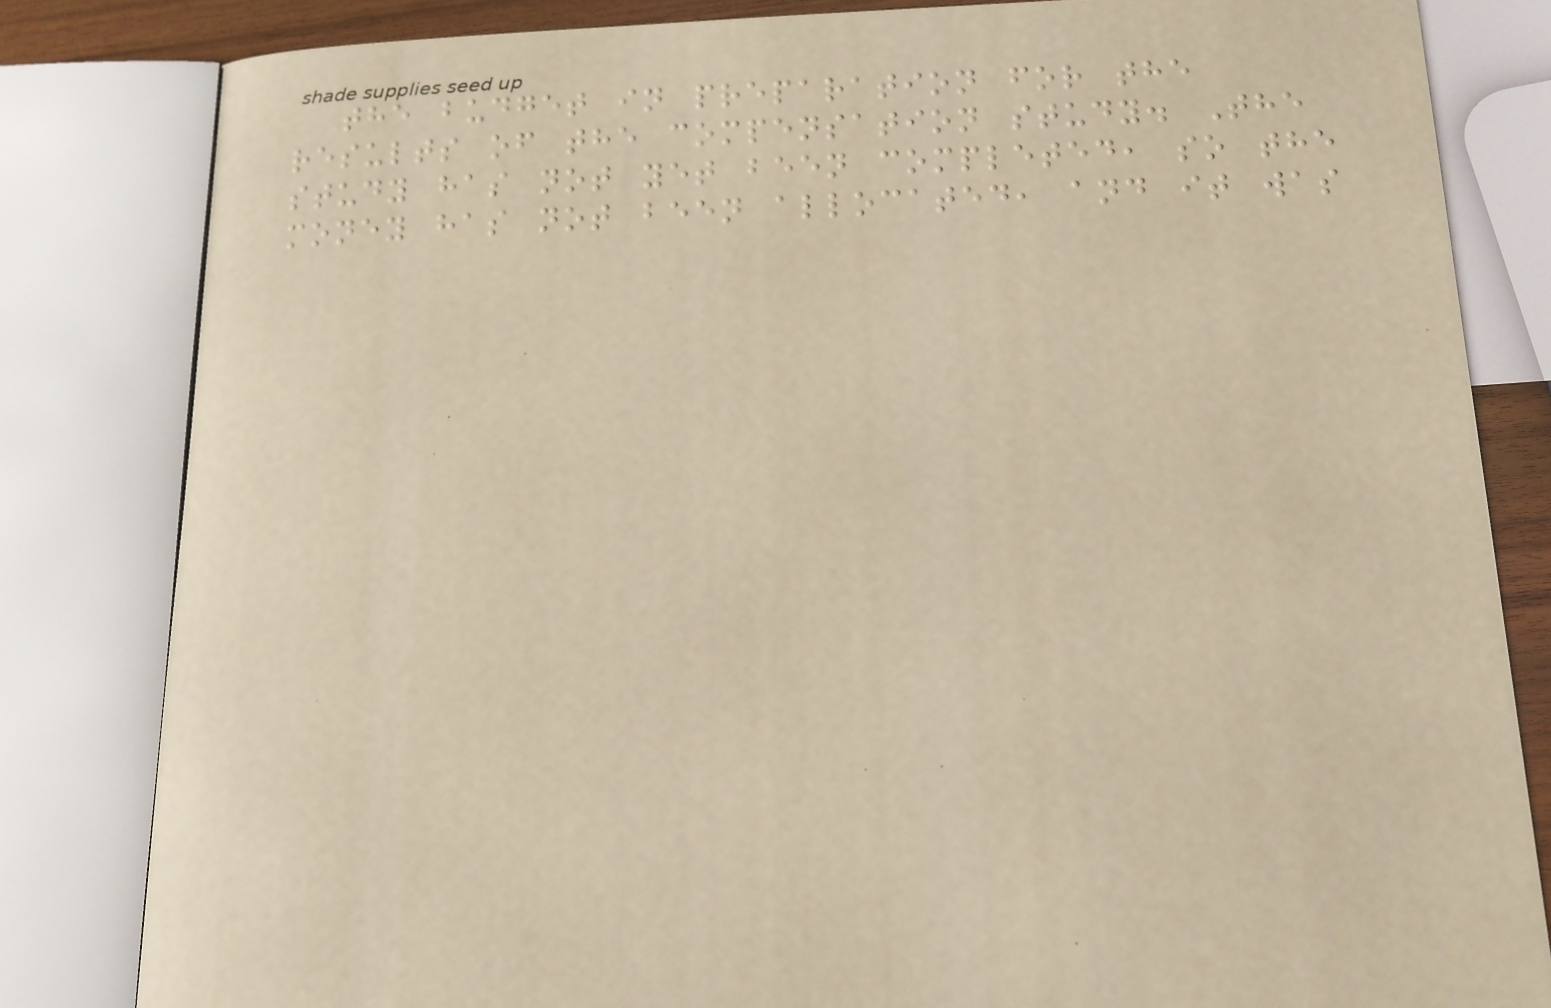the budget in preparation for the
results of the compensation study. The
study has not yet been completed, so the
money has not been allocated, and it was
